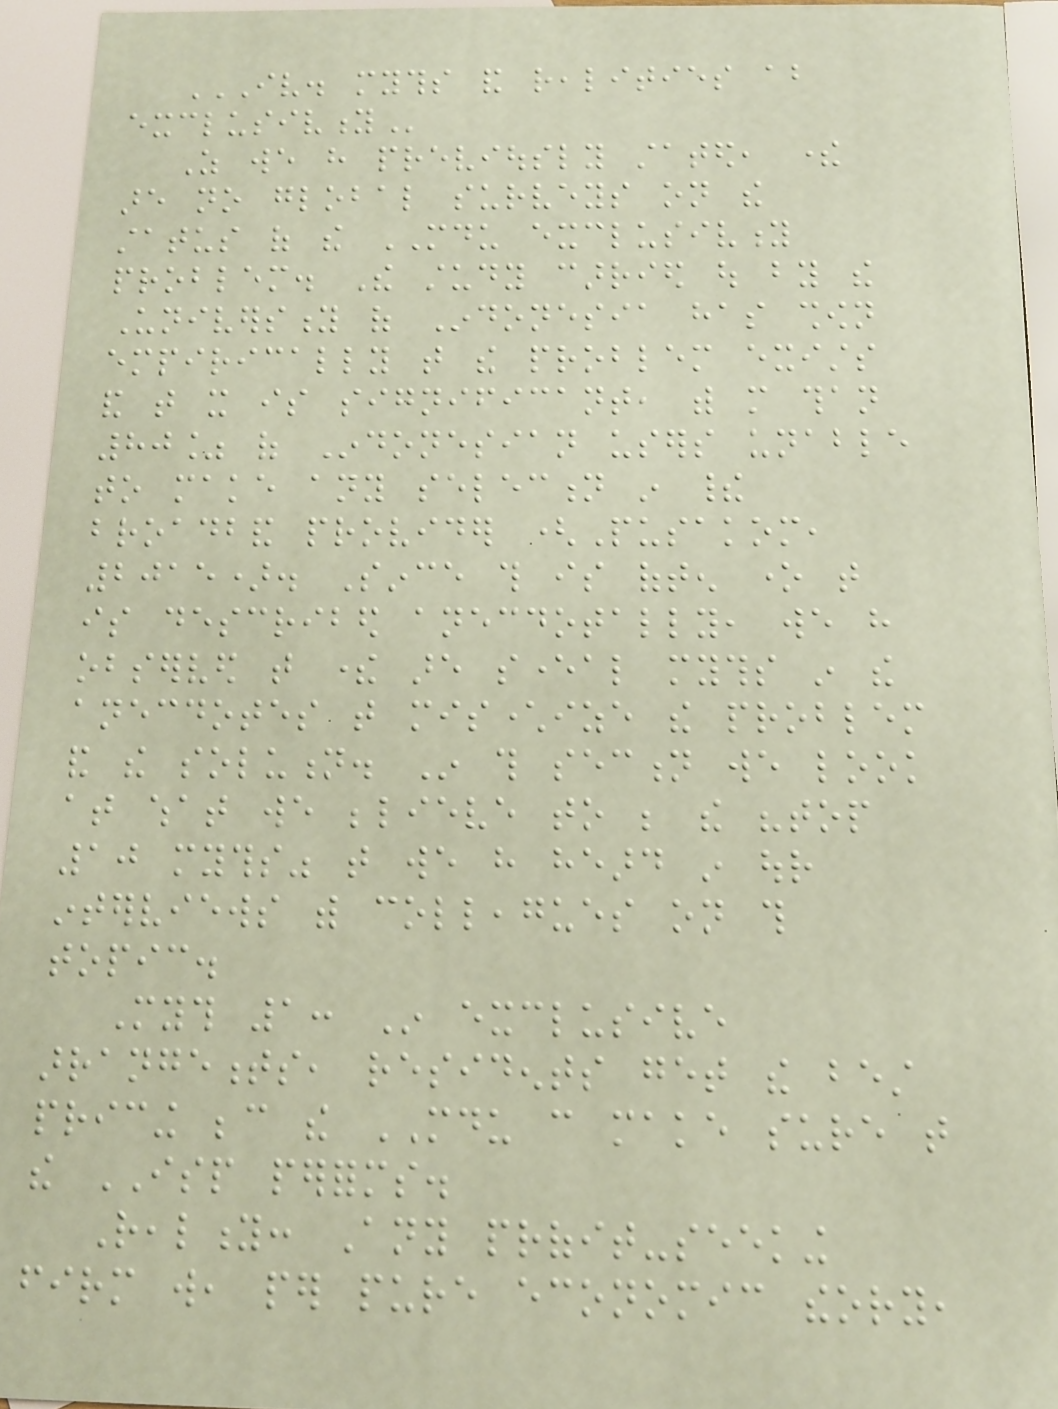IV. MYTHS AND REALITIES ABOUT
EXCLUSIVITY
As we have previously stated, there
are no global surveys on the
status of the MDU exclusivity
problem. The study carried out by the
University of Indonesia has shown
empirically that the problem exists
and that it is significant, with more than
80% of Indonesian users unable
to make any selection in their
broadband provider (Pusakom,
2015). Since this is often one that
is described anecdotally, we have
observed that there are several myths in the
anecdotes that mischaracterize the problem
and the solution. In this section we look
at what we believe to be the "top
10 myths" that we have heard in our
interviews with colleagues on this
topic.
Myth 1: In exclusive
arrangements, residents get the best
pricing because the MDU can make sure that
the ISP performs.
Reality: Any profit-seeking
firm will, per pure economic theory,
